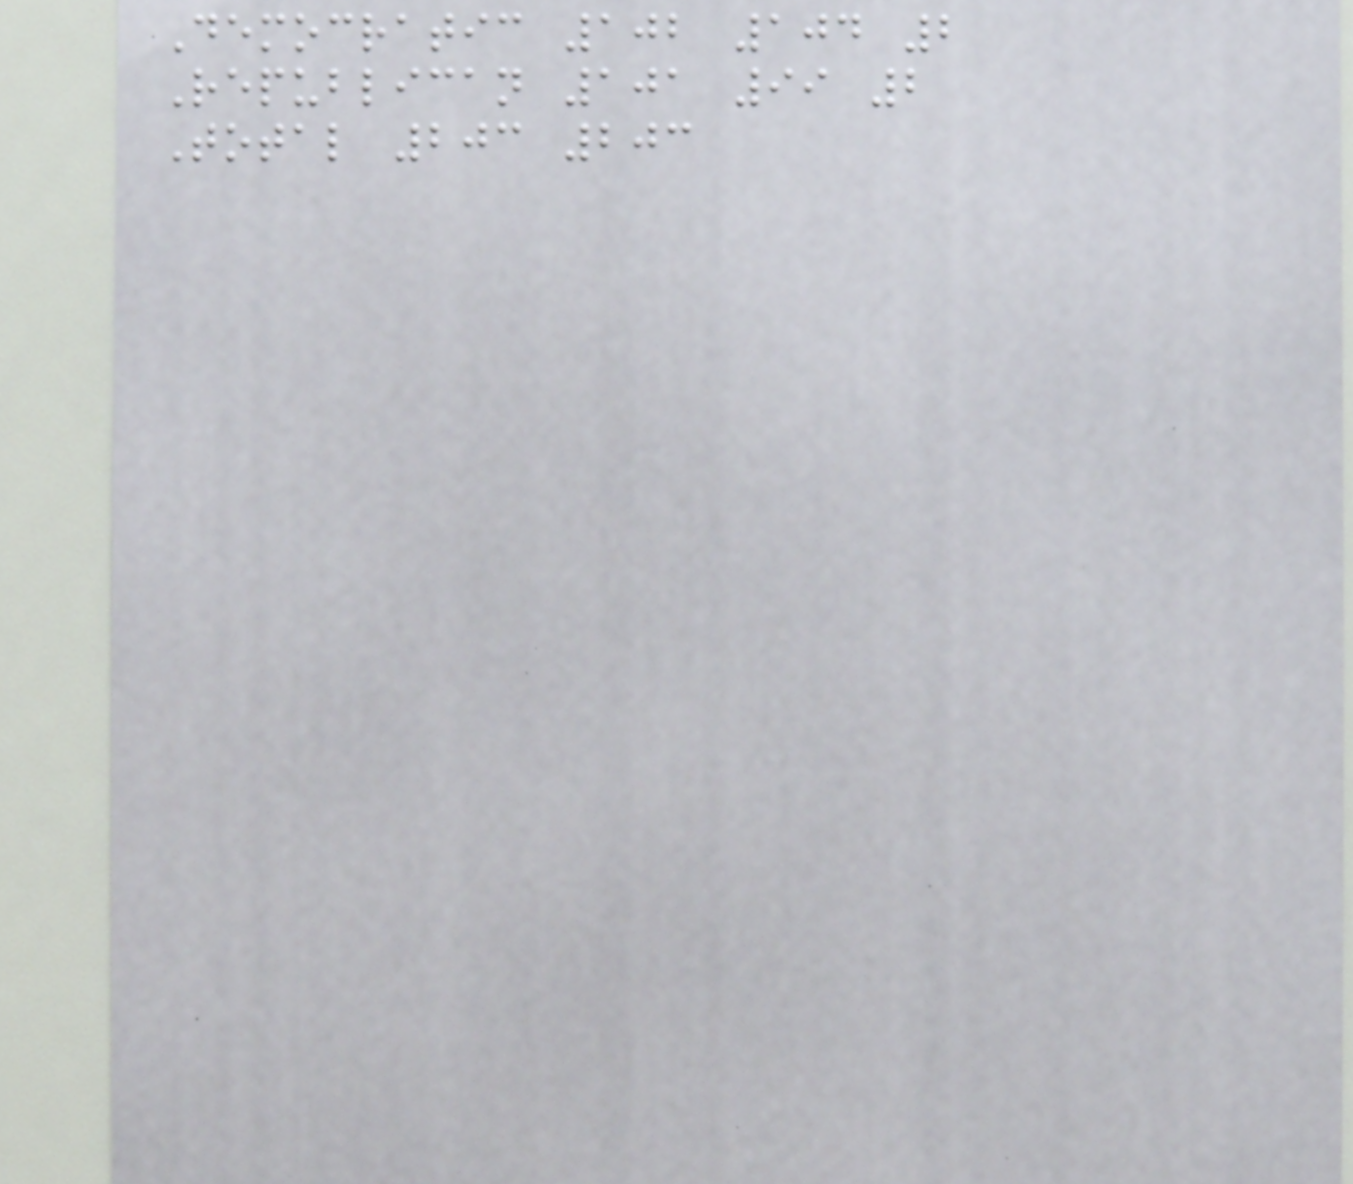Democratic 102 104 2
Republican 101 99 2
Total 203 203
